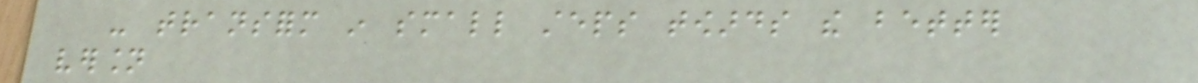- transform in small steps towards the better
version
